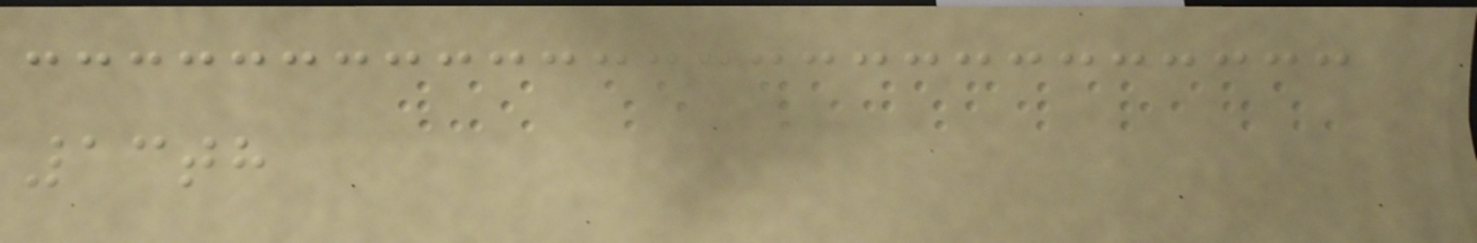13th
